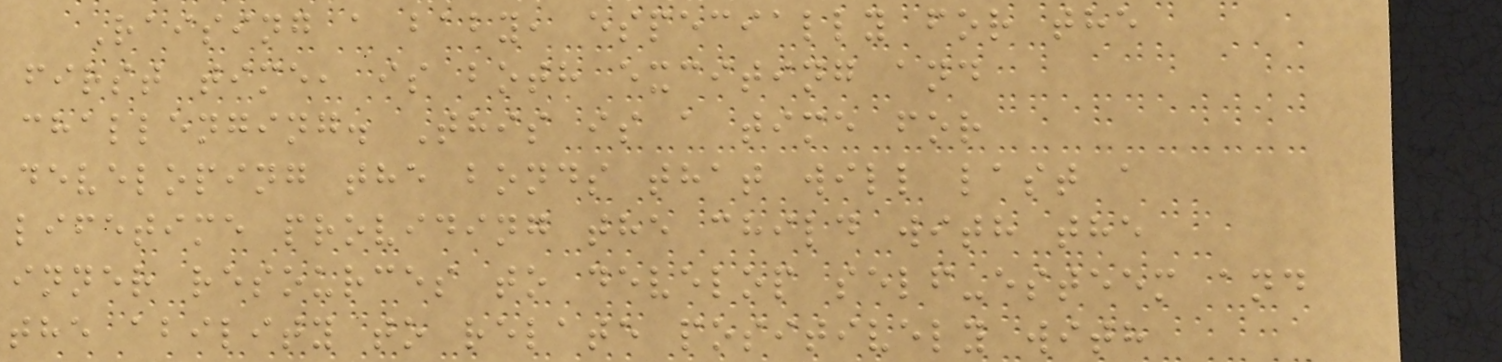Raising a baby, especially for the
first time, is both exciting and
challenging. This is a time for
developing the bonds that will last a
lifetime providing the child with the
inner resources to develop self-esteem and
the ability to relate positively with
